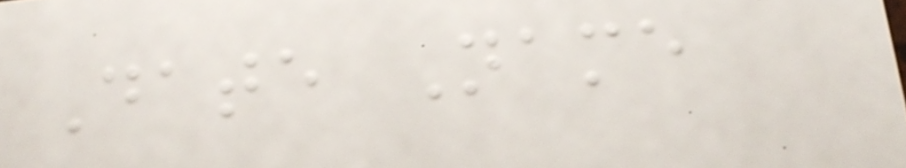Date Name
